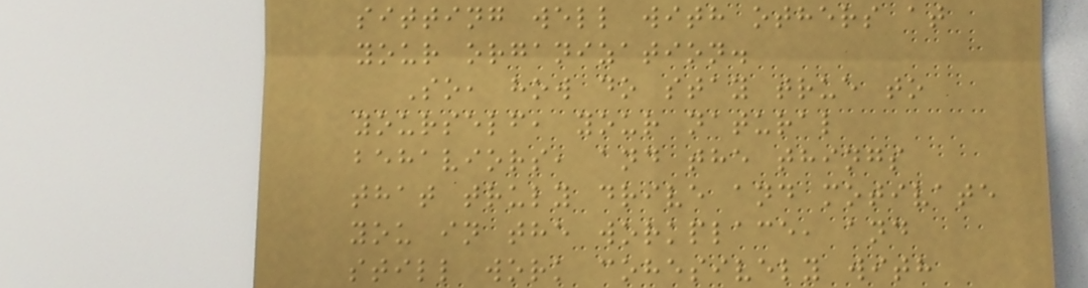sitting well with others at
your organization.
So, how do stay true to
yourself, your natural
behaviors, and the things
that truly drive and motivate
you in the workplace, and
still work cohesively with
